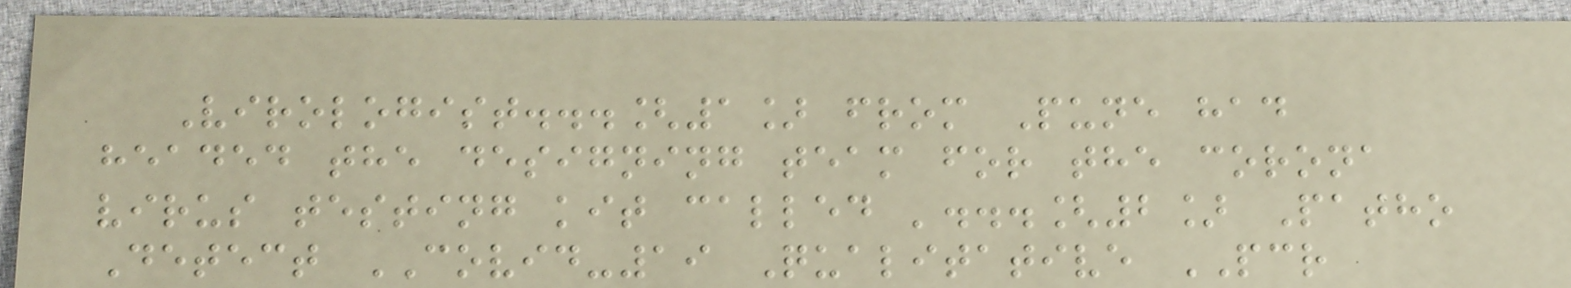Virologist...[1] from Pune had
headed the designing team for the corona
virus testing kit called '...[2] Patho
Detect COVID-19 Qualitative PCR
